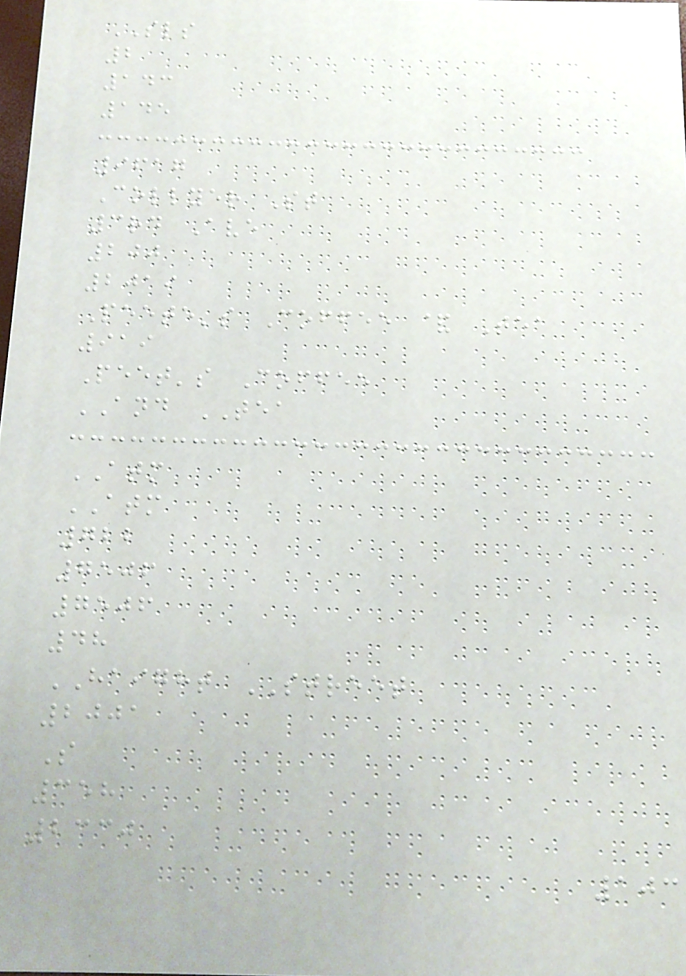SLS
2
143
145
9617
Collyer St
3rd Ave
200
2019
Peete's Coffee & Tea
919
Peet's Coffee
AND TEA
ATM
ATM
722
7506
7506
48
HAIGHT STREET
2001
S
358
2330
103
